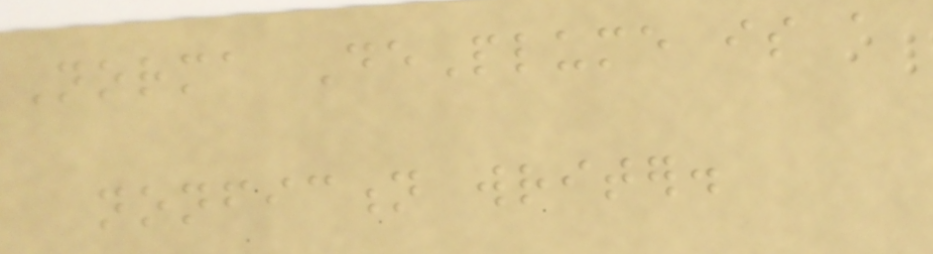Norma DePlume is a
nonfiction writer.
